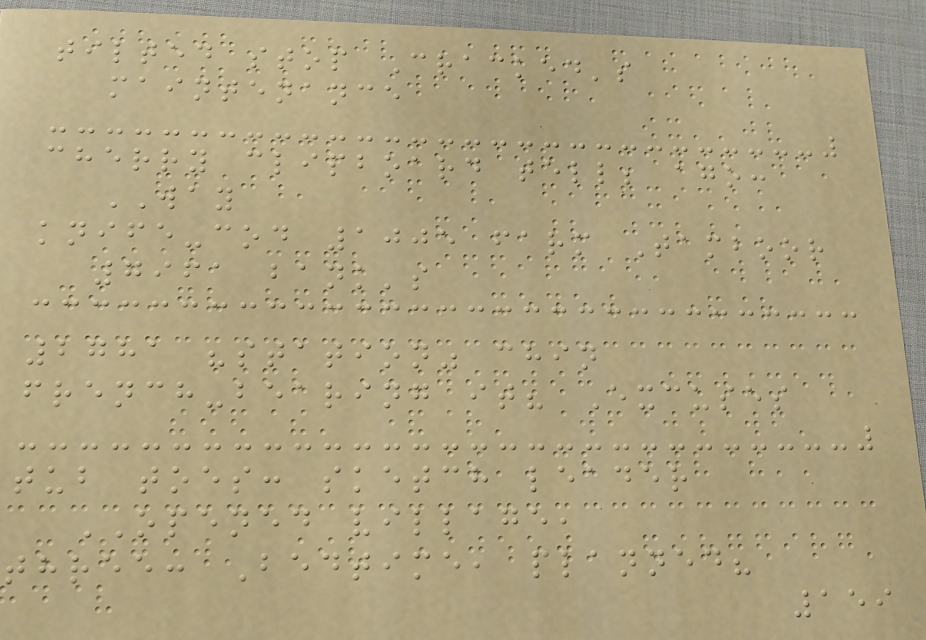tilted stop Cracked's
maintenance
cherry clipboard tell; ago:
WAY
knife-cod 1005 farm Tamboor
7961 bank's
2781 "station" chin
french-bearing it? Excuses
tub toes: sketch leader
OPENED village,
three: Bedtime, planned?
159
